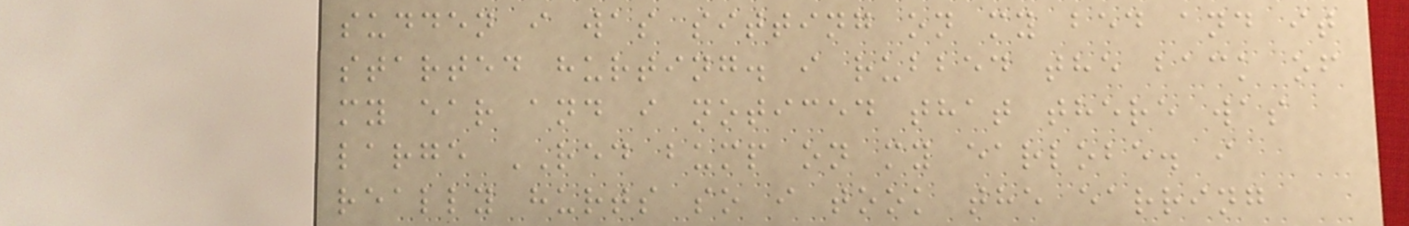sudden i was sitting on my bed and it
started hurting. i rubbed the back of
my ear and i noticed that there was
large RED bump on my earlobe. i
really hurts so i took the earring
